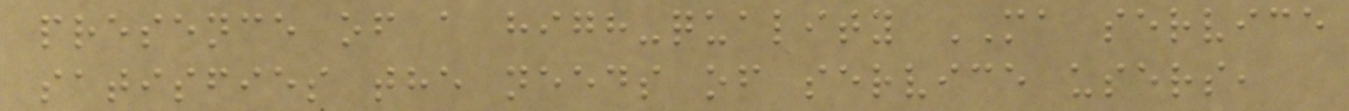presence of a high-quality MA service
satisfies the needs of service users,
